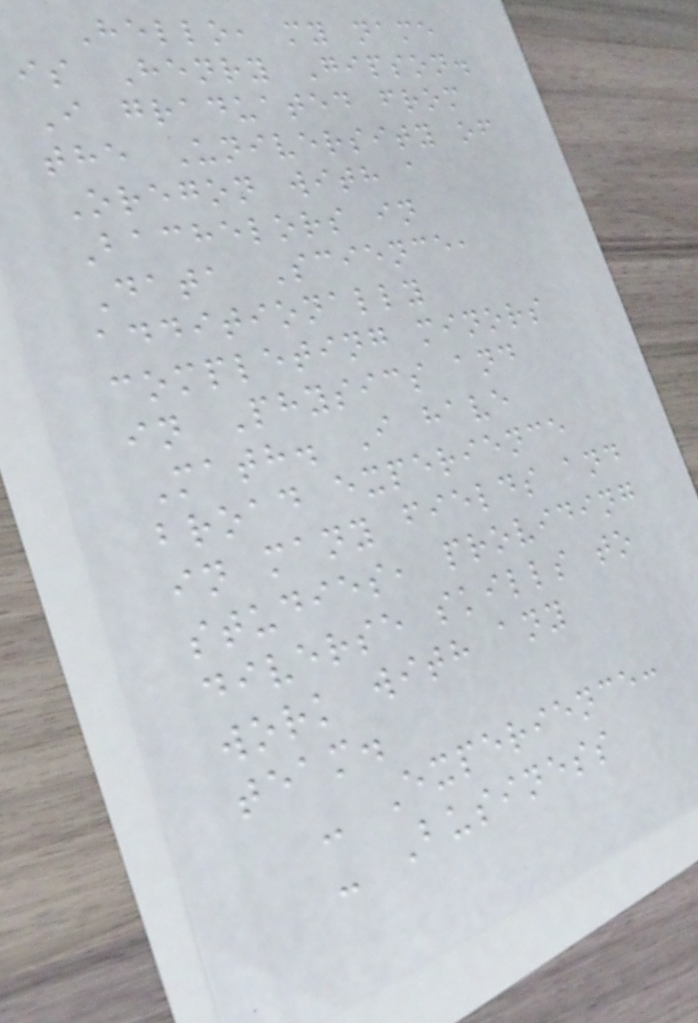Hello, my name
is Henry Gipson.
I graduated from
the University of
Oregon with a
Bachelors in
Data Science,
additionally
completing minors
in Physics and
Math. I have
broad experience
in many fields and
studies, providing
diverse skills to
work with any
team.
- Experience:
- Business
